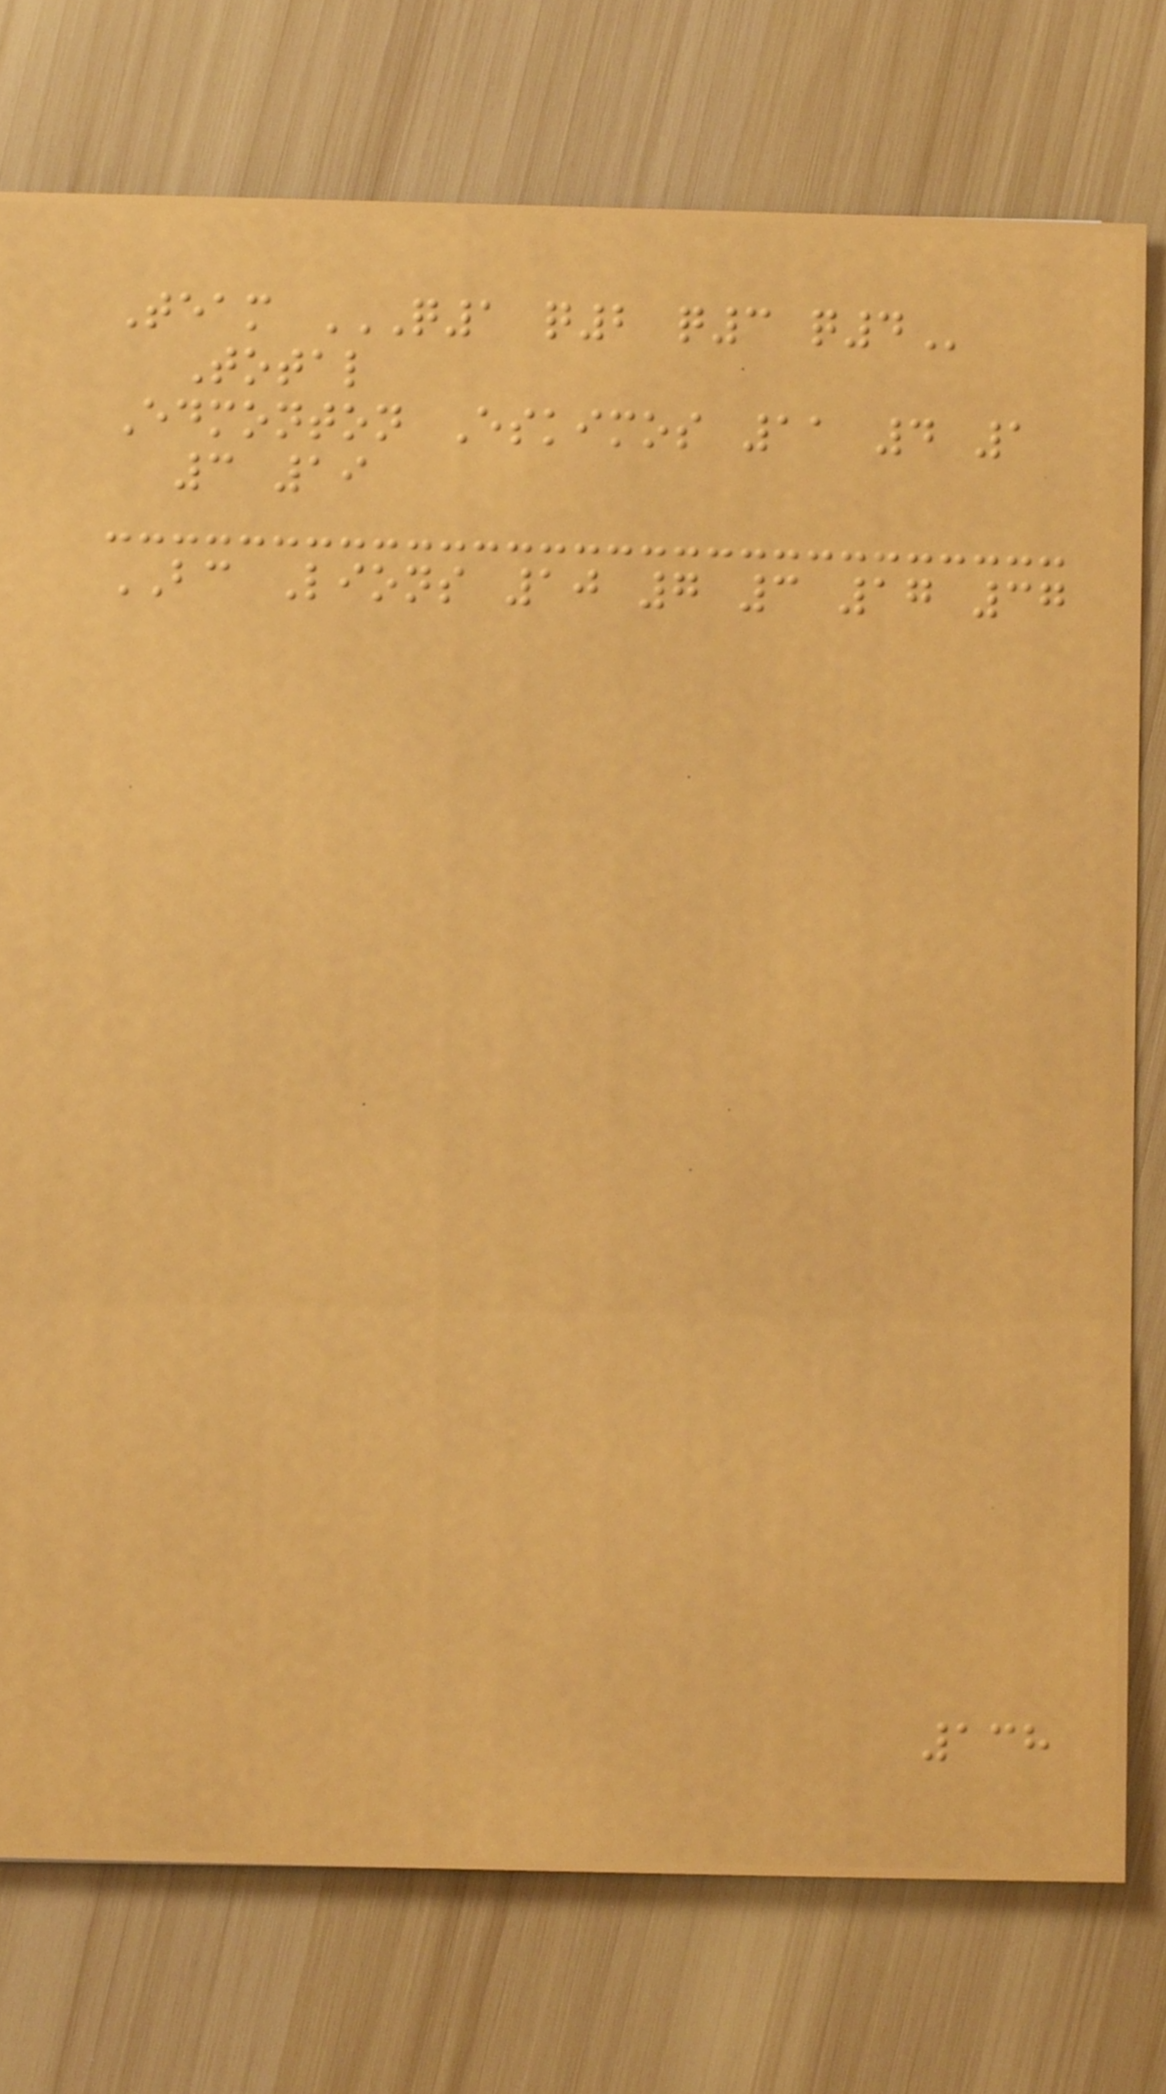Team Q1 Q2 Q3 Q4
Total
Edmonton Eskimos 11 4 1
3 19
BC Lions 10 7 3 17 37
138
